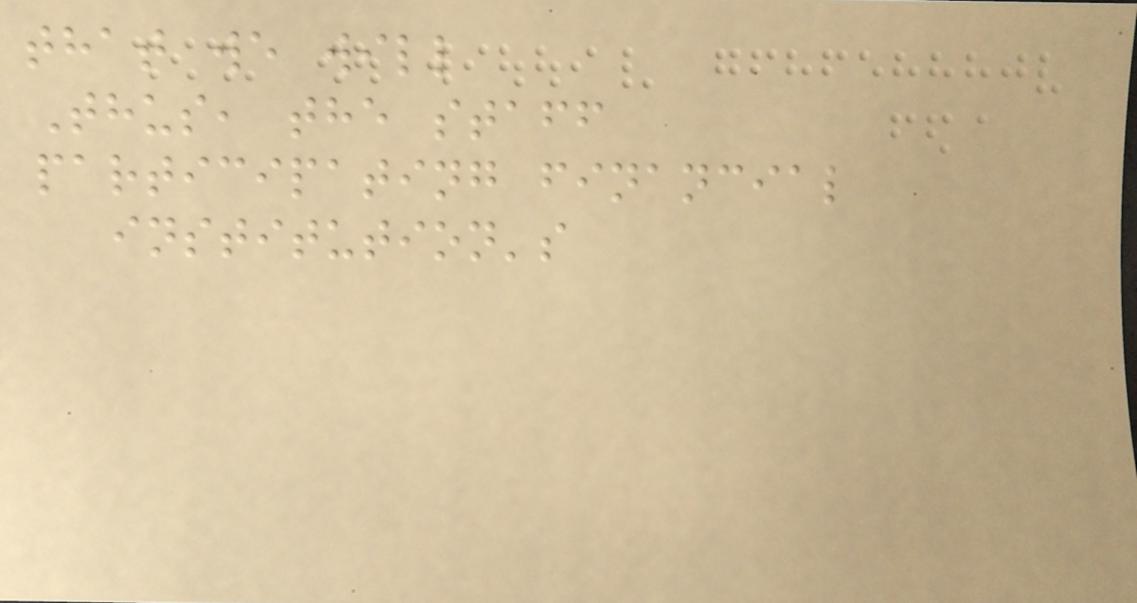that we will
Thus, the staff
participating financial
institution's
